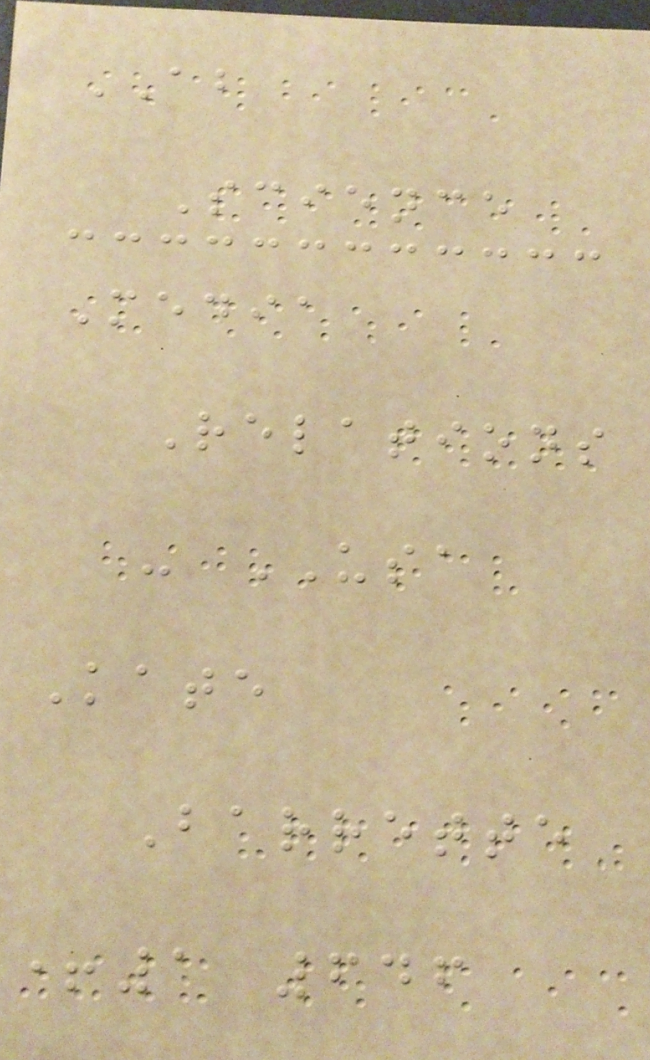AB
Science
Media
Relations
- USA
Kate
Barrette
+1 646
